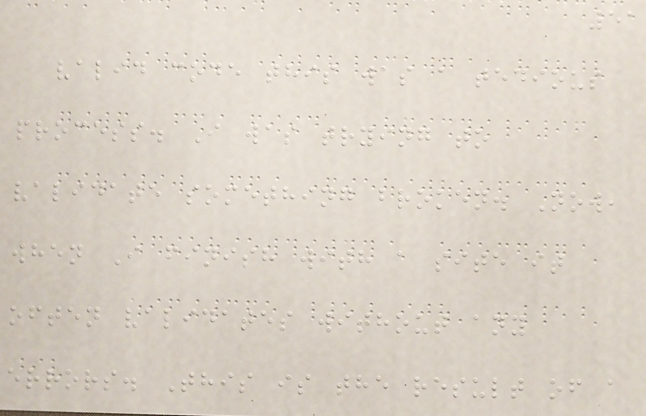51
valid code this was a tedious
process. I was trying to
validate something broken. Now,
when I finish with a site it
often validates without any
errors. This is the result of a
